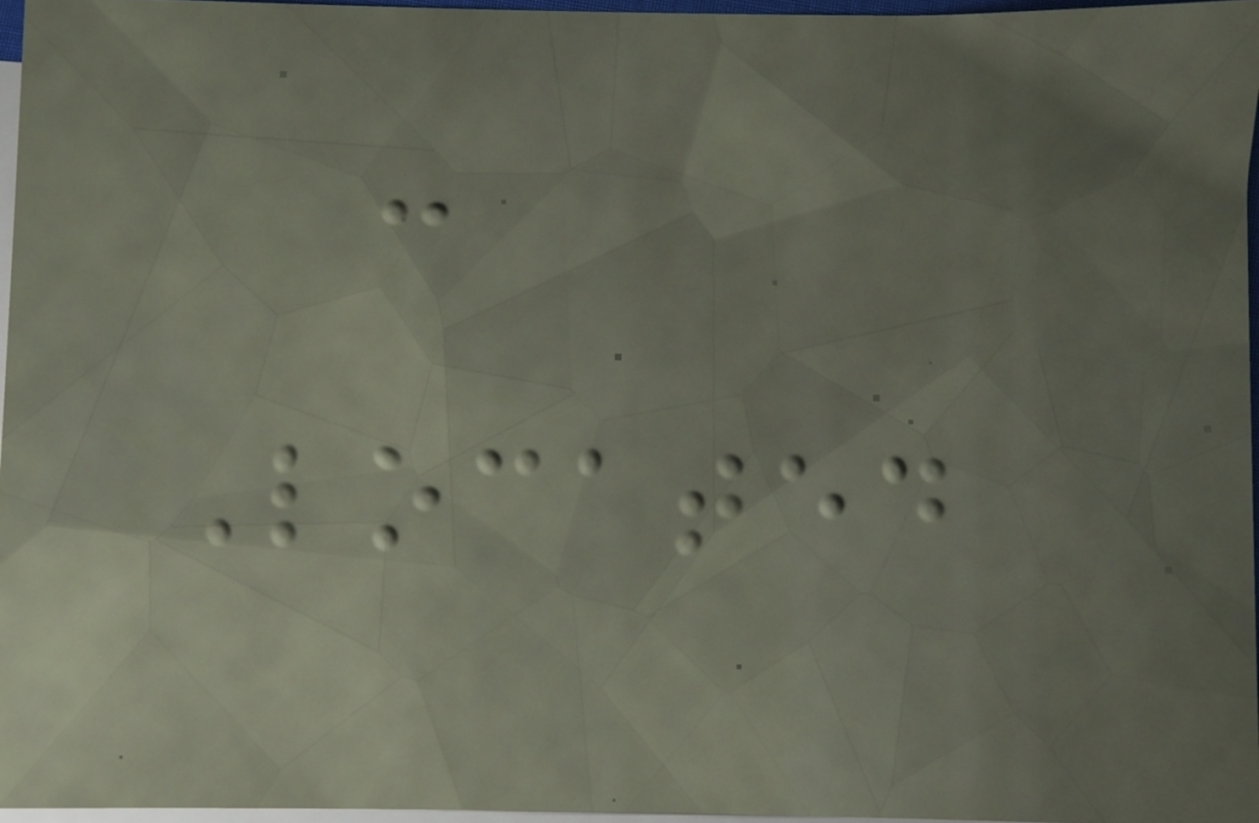-
Located
